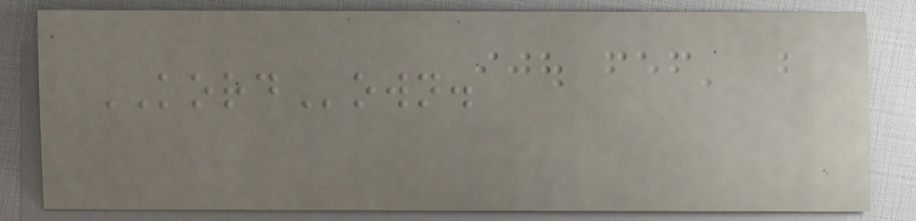KORDown.
